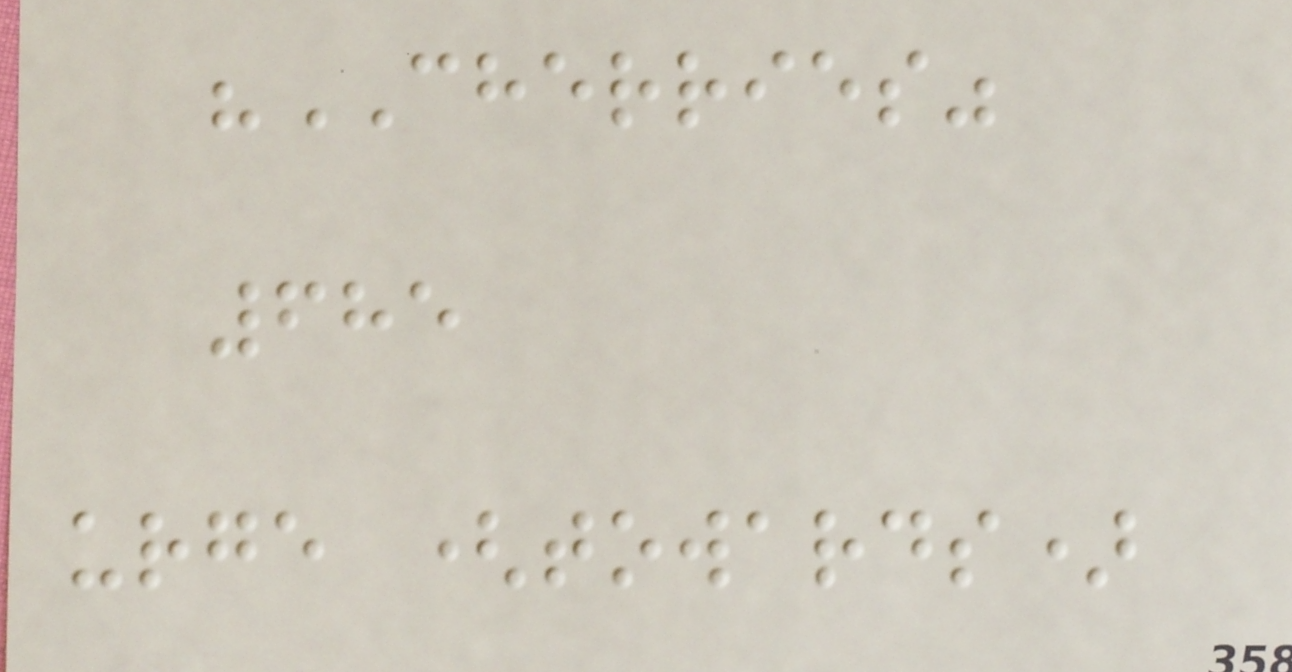"CHERRIES"
685
urge (towards)
